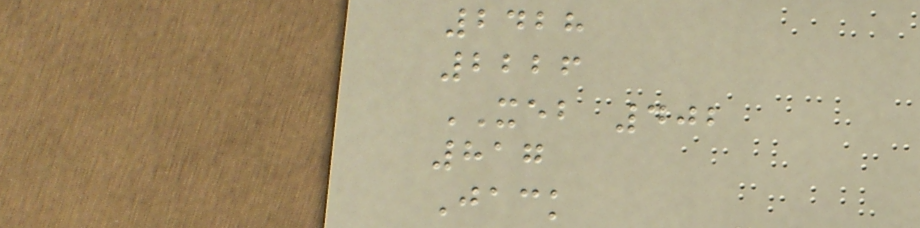2428
2226
XEB 402
817
Jack
